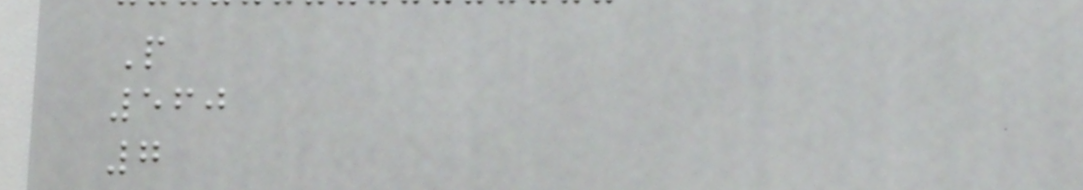P
560
7
